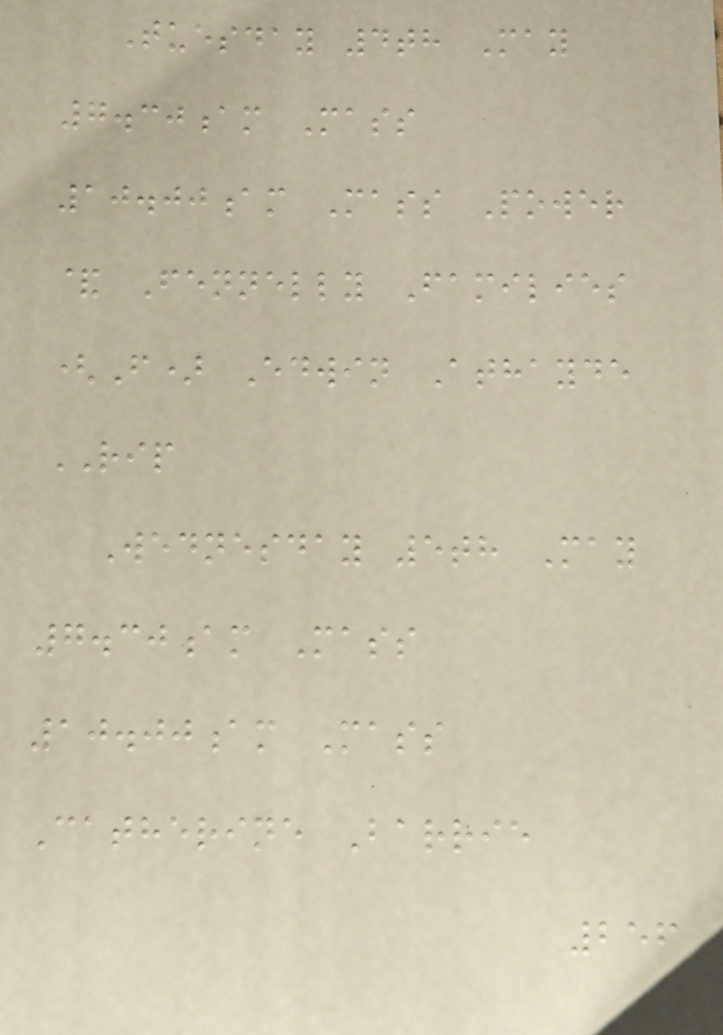Tuesday 4th May
7.30am Mass
10.00am Mass Power
& Fennelly Families
(F) Edwin Athayde
RIP
Wednesday 5th May
7.30am Mass
10.00am Mass
Catherine Barrie
256
